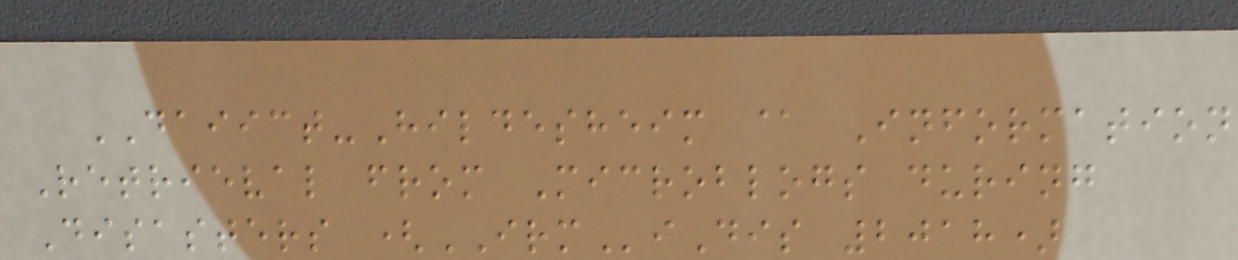DAIICT-Hildesheim @ Information
Retrieval from Microblogs during
Disasters (IRMiDis 2018)
